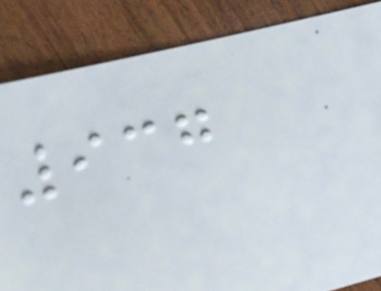937
